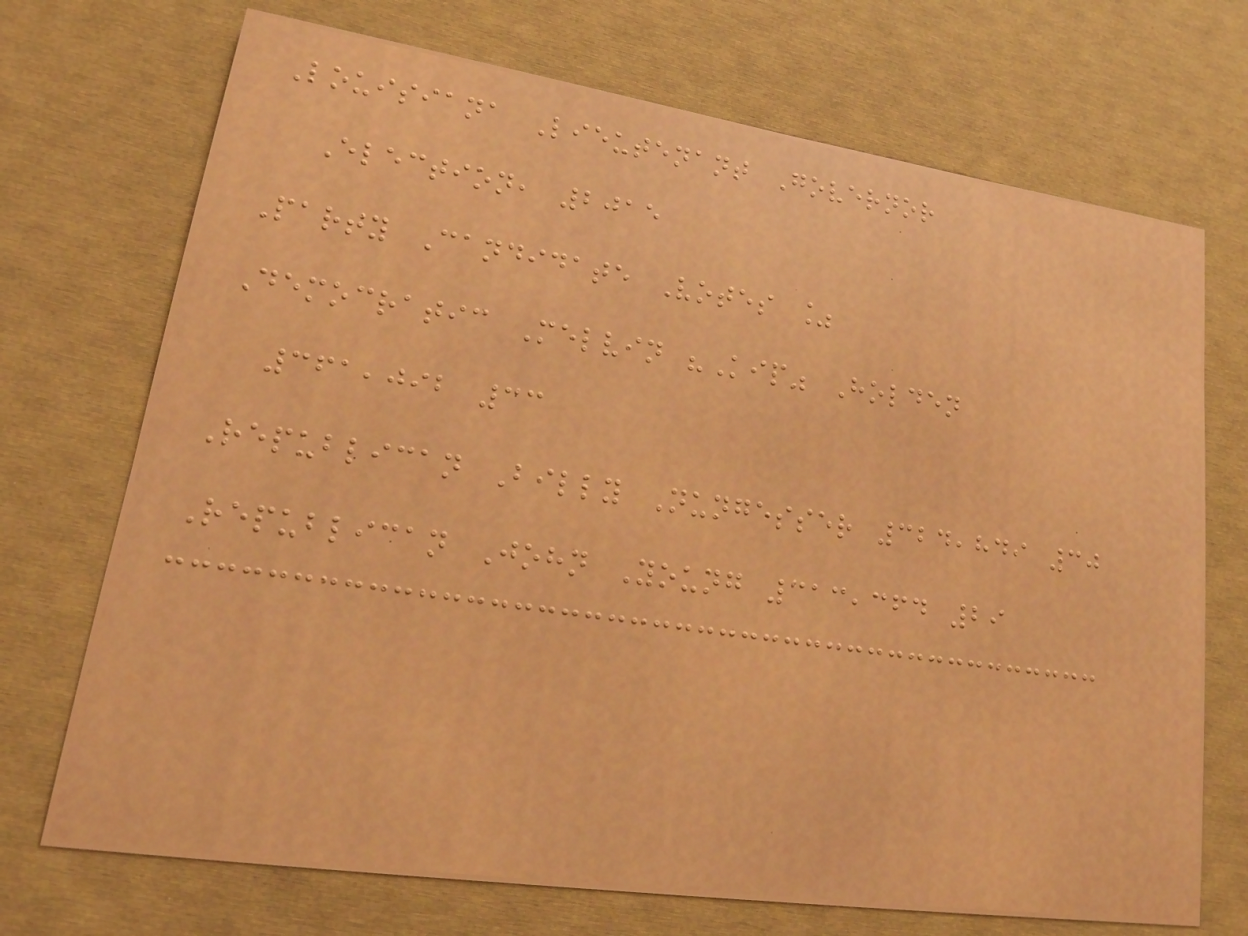Louisiana Lieutenant Governor
Election, 2015
Party Candidate Votes %
Democratic Melvin "Kip" Holden
361,092 33
Republican Billy Nungesser 324,849 30
Republican John Young 313,364 29
